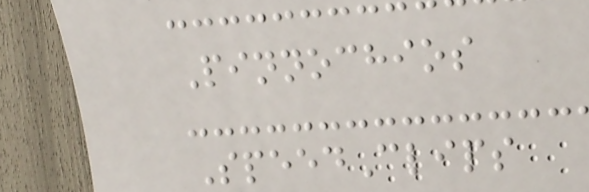Pinnochios
SpeedClips
